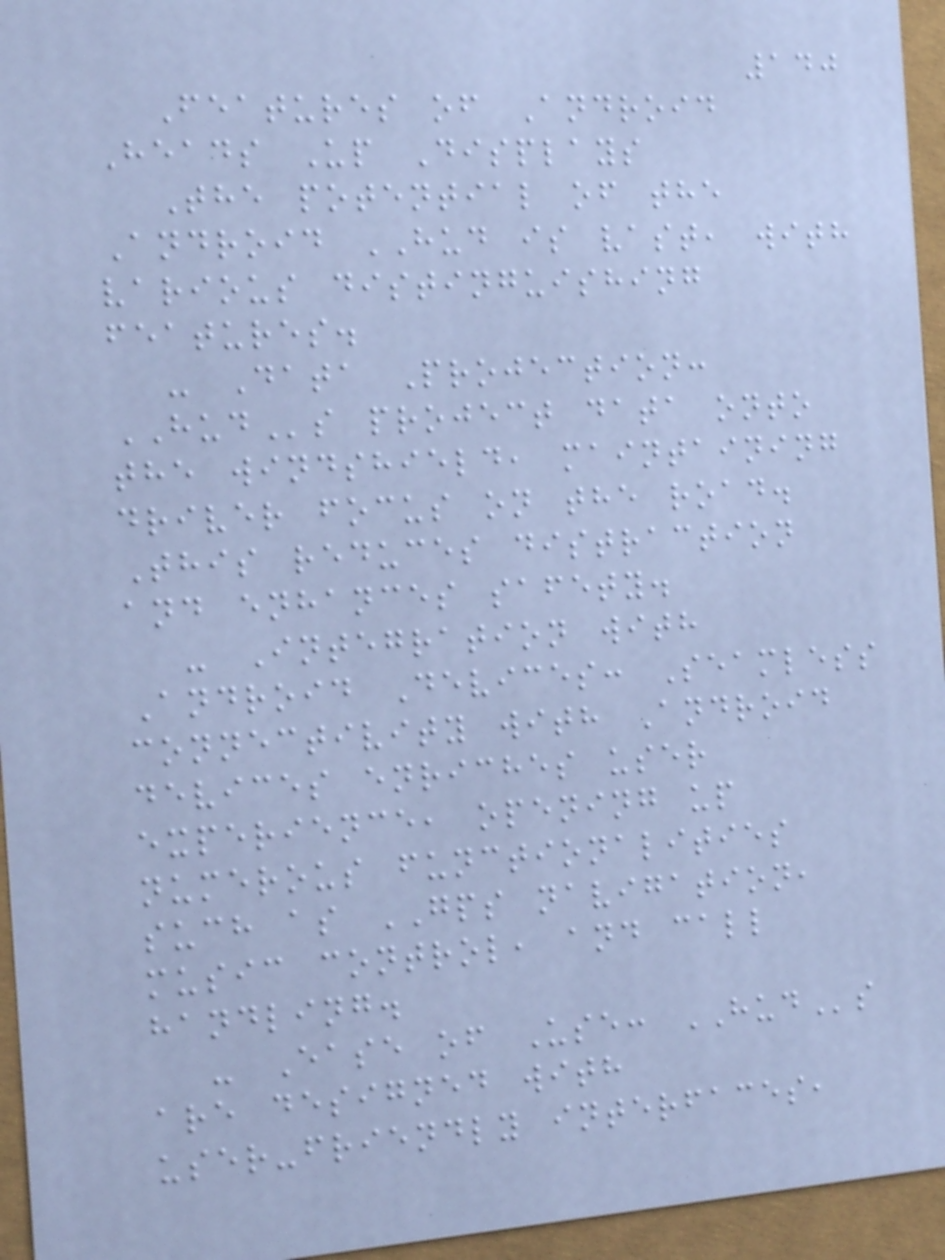140
Features of Android
Heads Up Displays
The potential of the
Android HUD is vast, with
various distinguishing
features.
- Data Projection:
HUDs project data onto
the windshield, maintaining
driver focus on the road.
This reduces distraction
and enhances safety.
- Integration with
Android Devices: Seamless
connectivity with Android
devices enriches user
experience, opening up
numerous functionalities
such as GPS navigation,
music control, and call
handling.
- Ease of Use: HUDs
are designed with
user-friendly interfaces,
